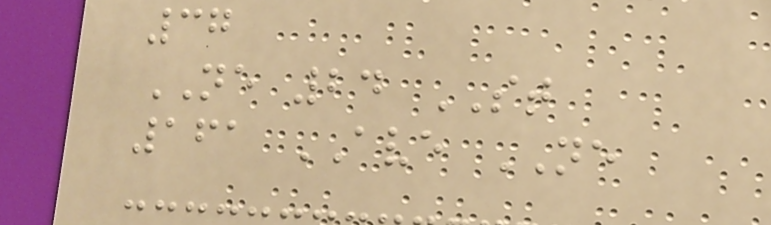37
NE 24 ST
161 AVE NE
